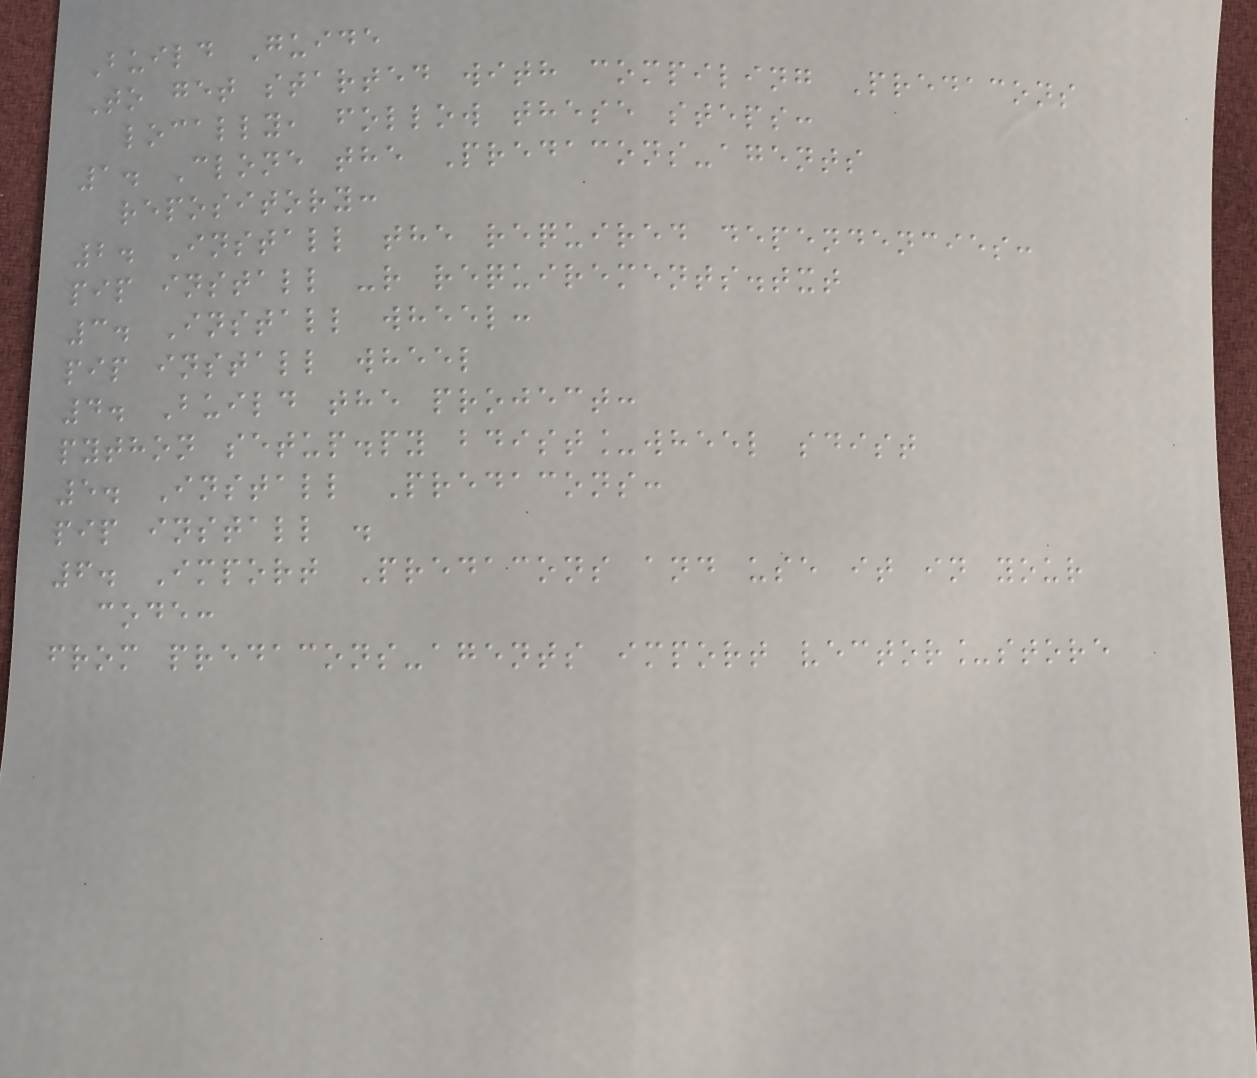Build Guide
To get started with compiling Predacons
locally, follow these steps:
1. Clone the Predacons-agents
repository:
2. Install the required dependencies:
pip install -r requirements.txt
3. Install wheel:
pip install wheel
4. Build the project:
python setup.py bdist_wheel sdist
5. Install Predacons:
pip install .
6. Import Predacons and use it in your
code:
from predacons-agents import vector_store
